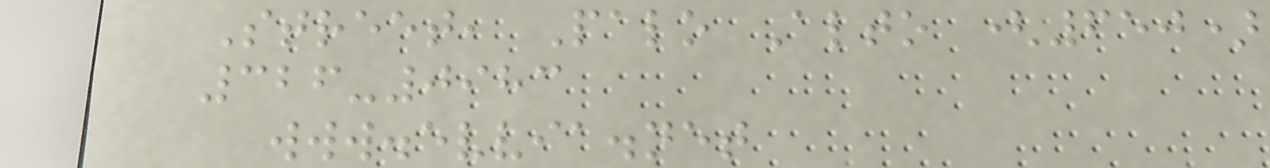Street, Palo Alto (650)
326-0983
www.evvia.net
